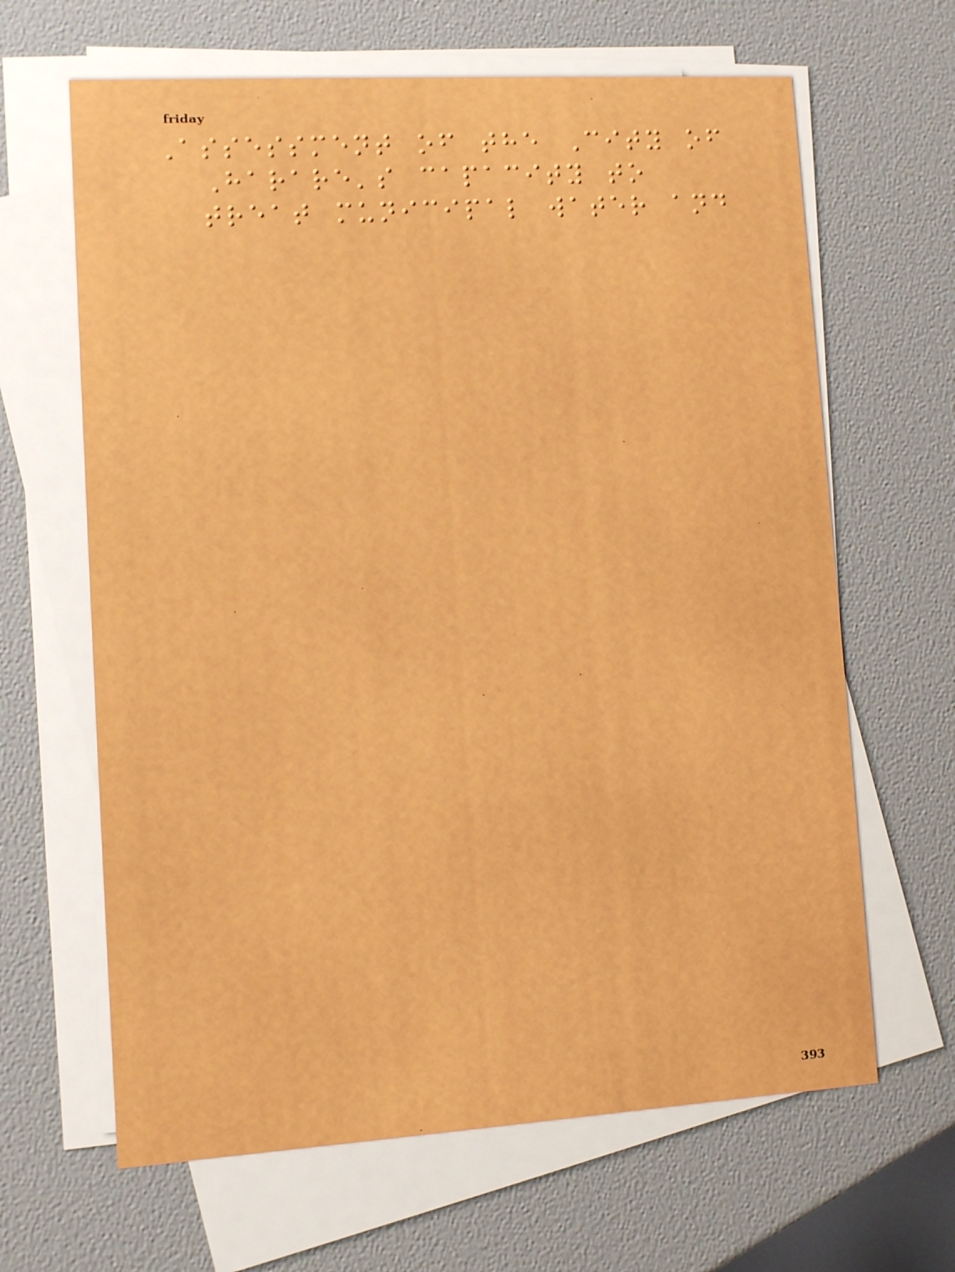Assessment of the City of
Harare's capacity to
treat municipal water and
